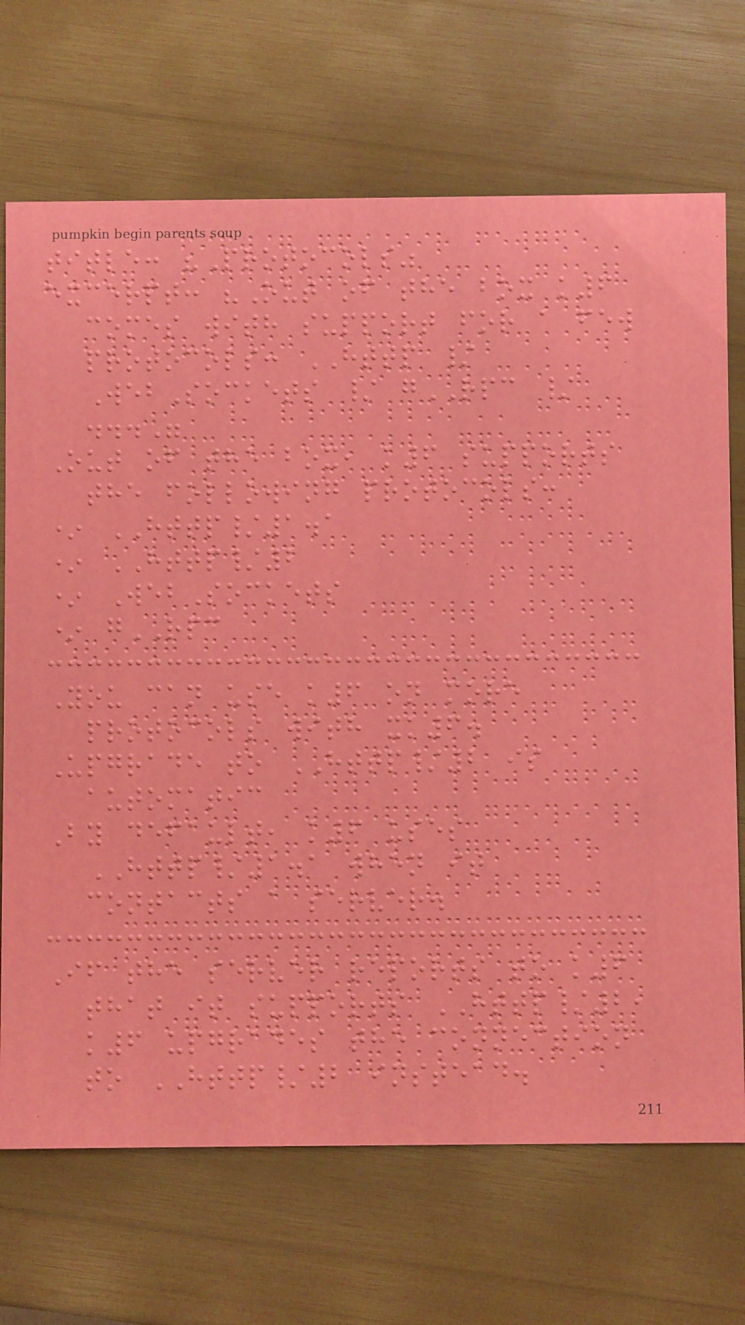title: "Protocols"
excerpt: "Out of the box k6
comes with support for a few
protocols: HTTP /
WebSockets / gRPC /
..."
Out of the box, k6 supports
the following protocols:
* HTTP/1.1
* HTTP/2
* WebSockets
* gRPC
You can use k6 on more
protocols with xk6.
Upgrade to HTTP/2 is
automatic
By default, k6 uses
HTTP/1.1 when it
contacts a server.
If the server reports to k6
that it supports HTTP/2,
k6 upgrades the connection
to HTTP/2 instead.
